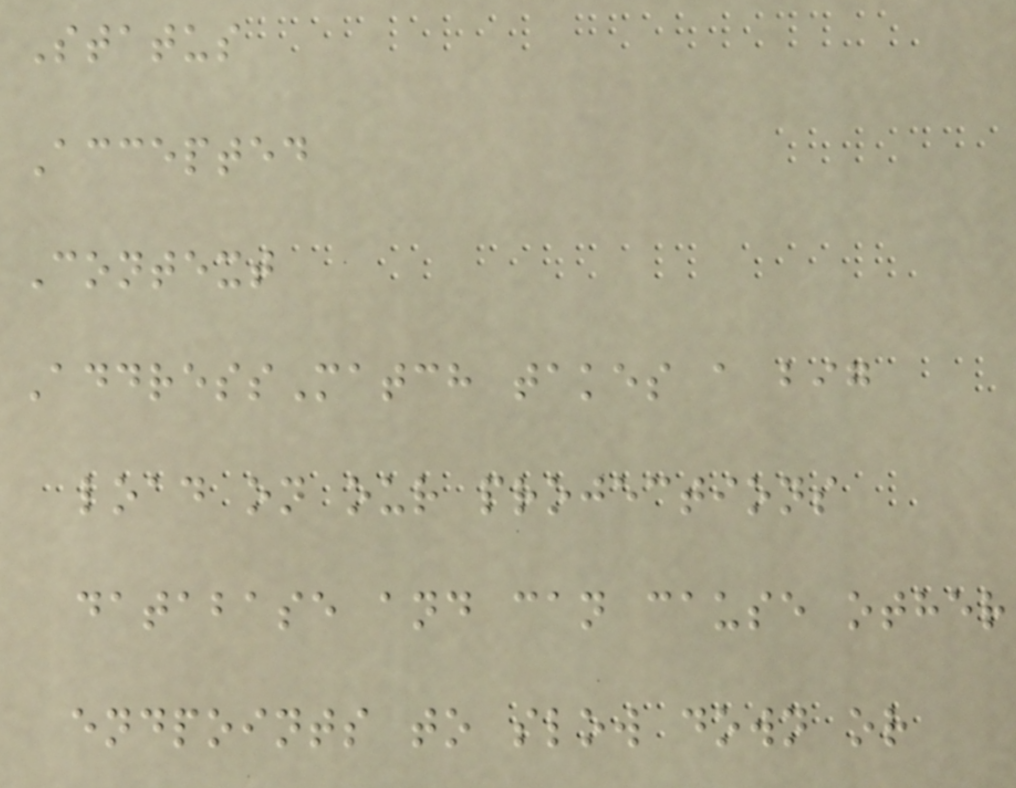Status
Accepted
Context
AddressMatch takes a big
load on our projections
database and can cause other
endpoints to slow down or
